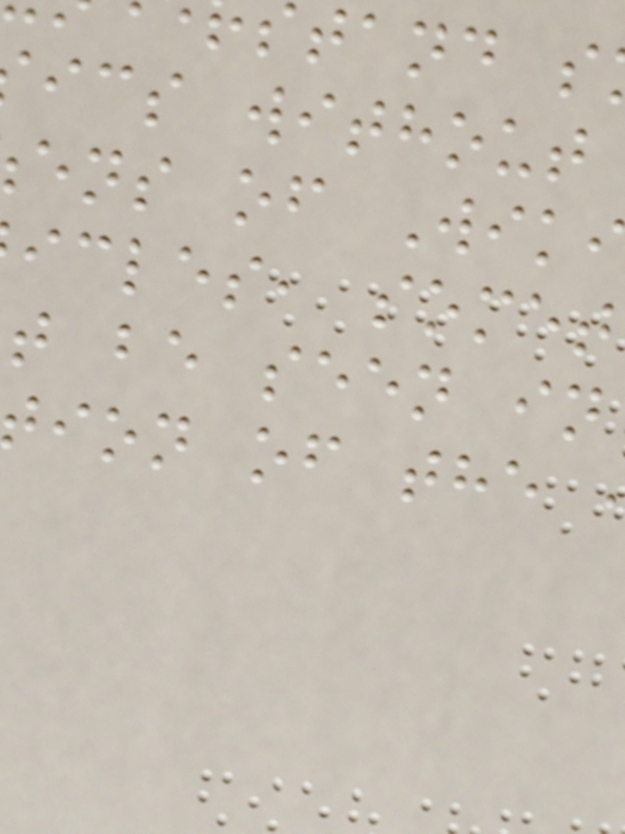tand s
ics without
ens of Wik
icles, somet
t be seen in
ion of the
